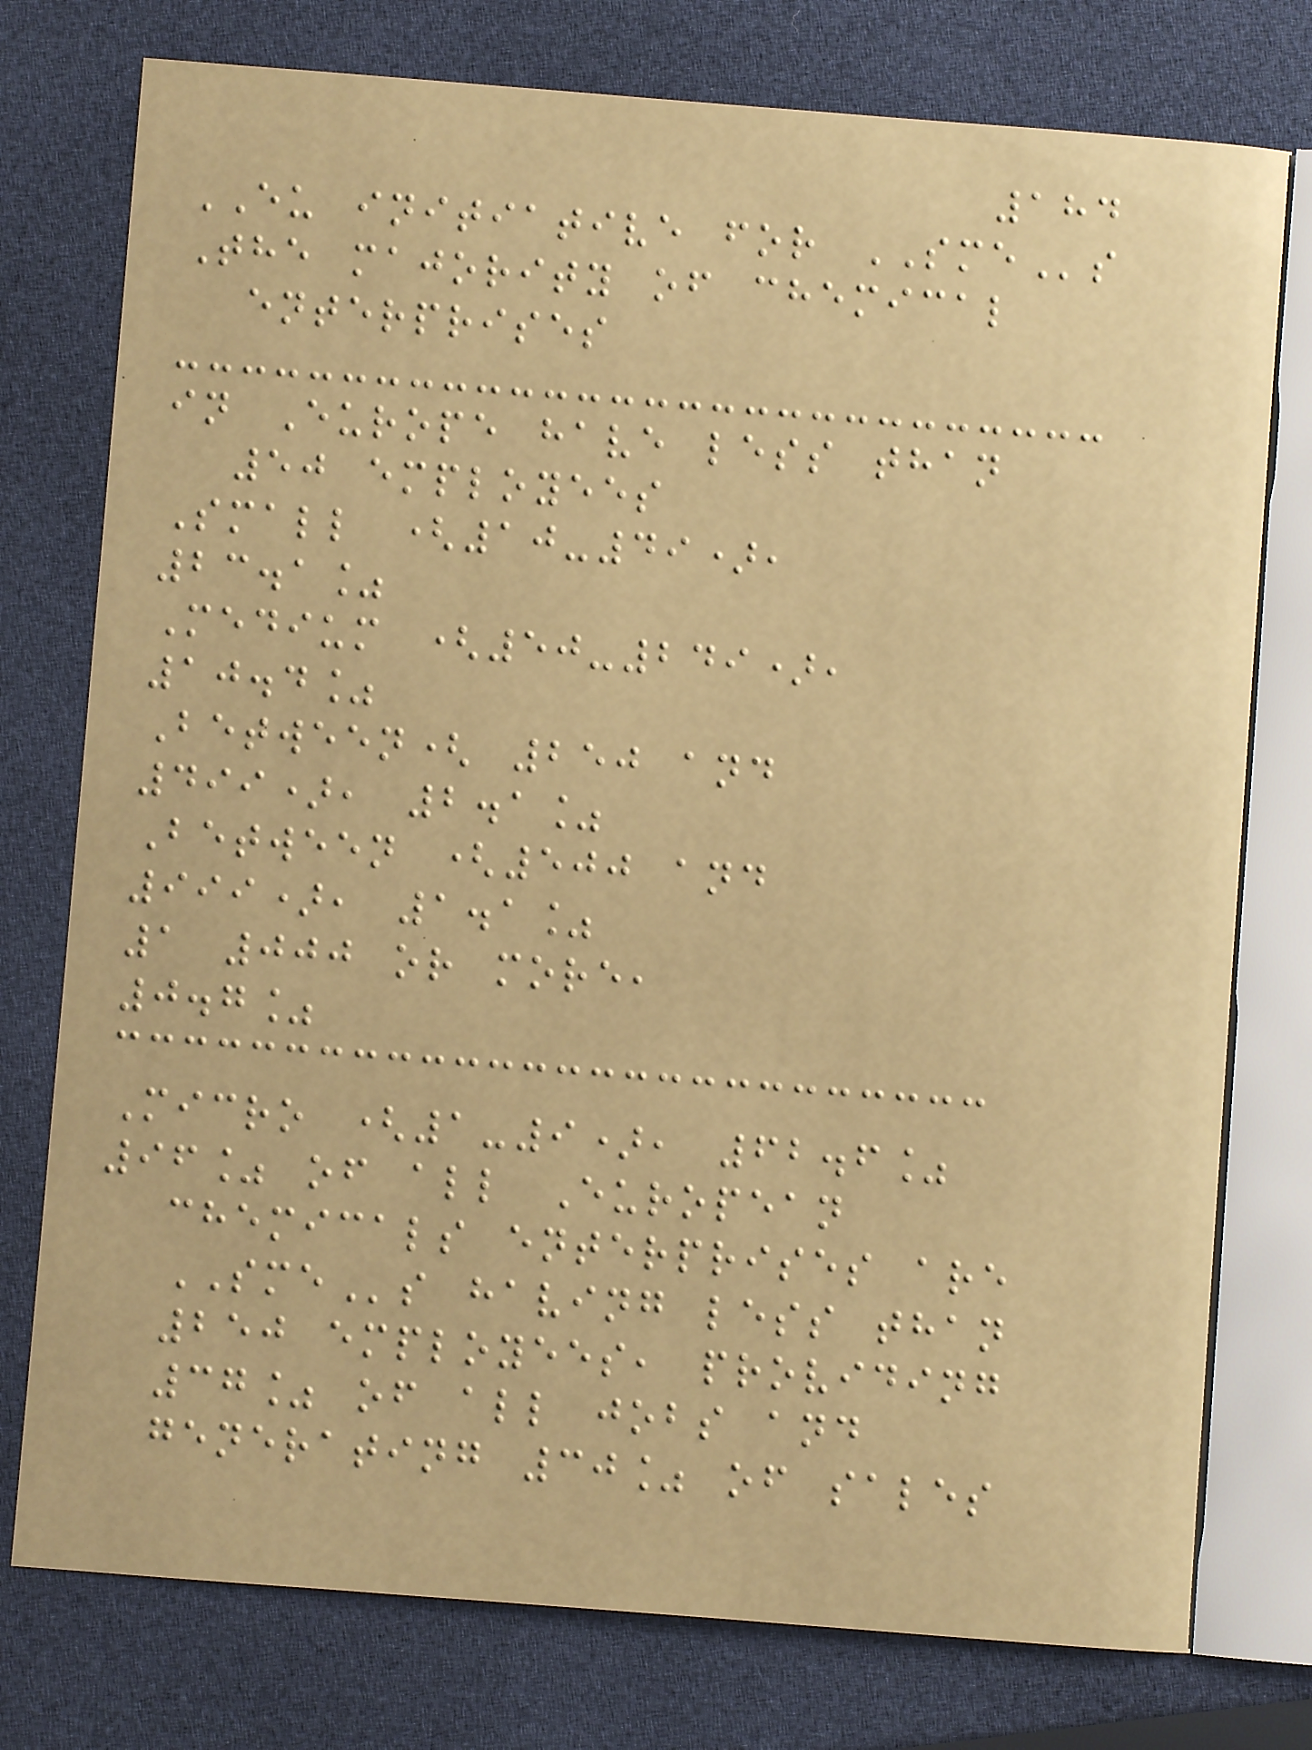184
EU initiative for SMEs
The majority of chemical
enterprises
in Europe have less than
50 employees
Small (10-49),
23.1%
Medium (50-249),
10.4%
Between( 250 and
499), 2.1%
Between (500 and
999), 1.1%
1 000 or more,
0.7%
Micro (1-9), 62.6%
96% of all European
chemicals enterprises are
SMEs having less than
250 employees, providing
37% of all jobs and
generating 30% of sales
